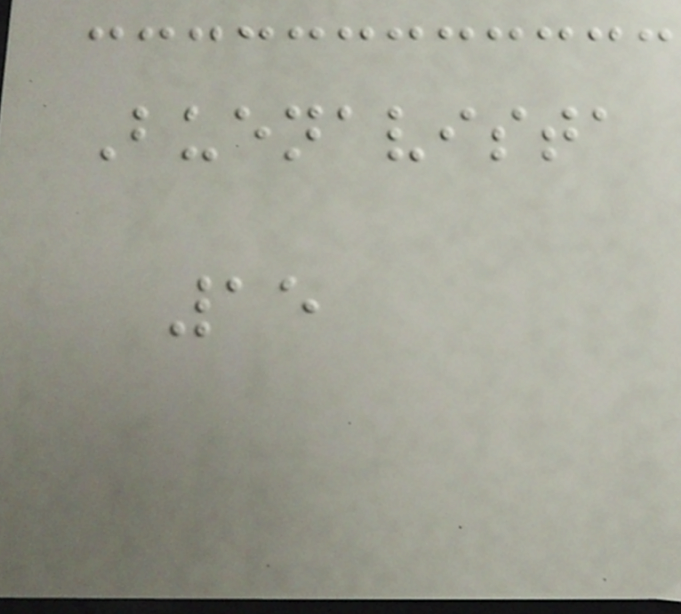Buenavista
15
